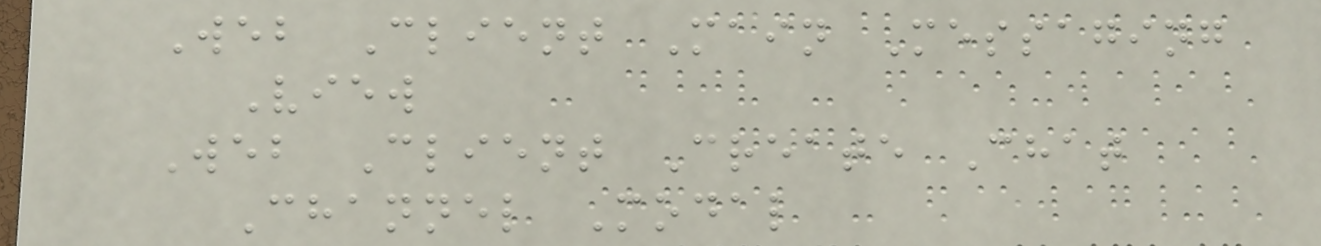Web Client Main Messaging
View
Web Client Create Chat
Channel Modal
